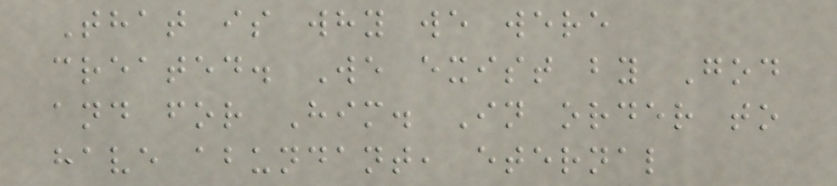That is why we were
created. We exist by God
and for Him. In order to
have abundant, eternal
